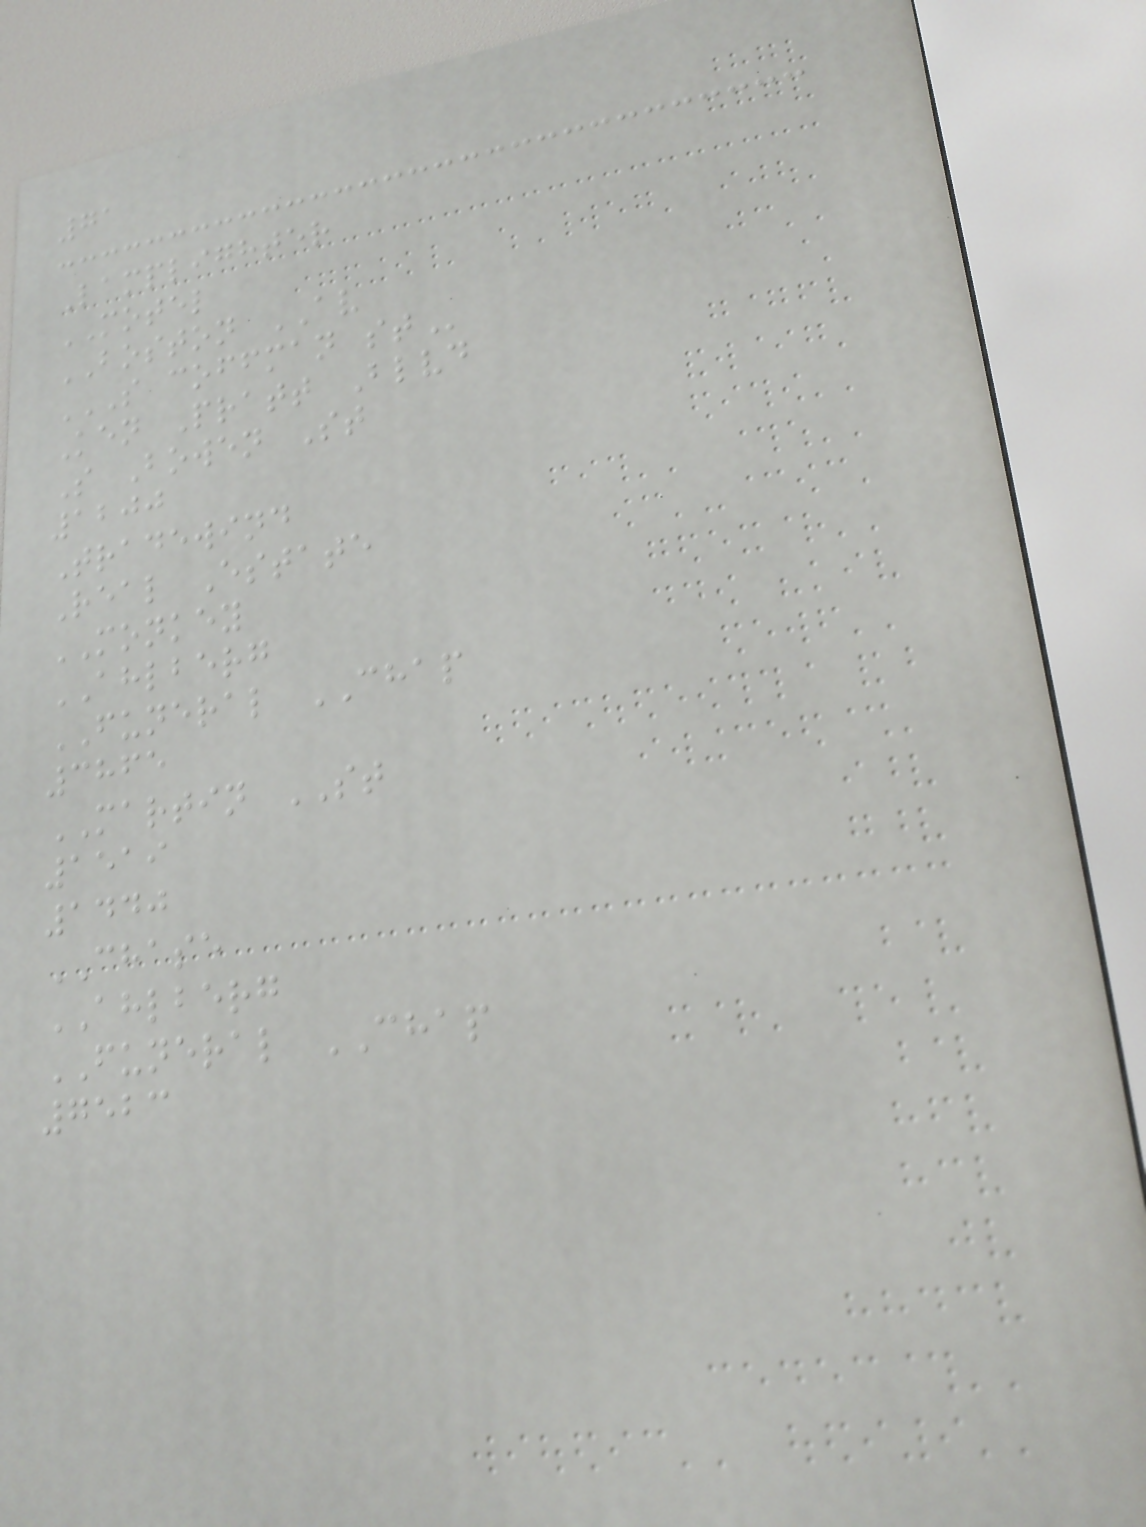71
Lamplighter
MOTEL
BOSTON AV
S COFFMAN ST
Ken Pratt Blvd
S Bowen St
1200
Tradewind
Real Estate
MONKEY
AHLBERG
FUNERAL CHAP
3865
MARTIN ST
1519
1440
CHASE
AHLBERG
FUNERAL CHAP
7523
